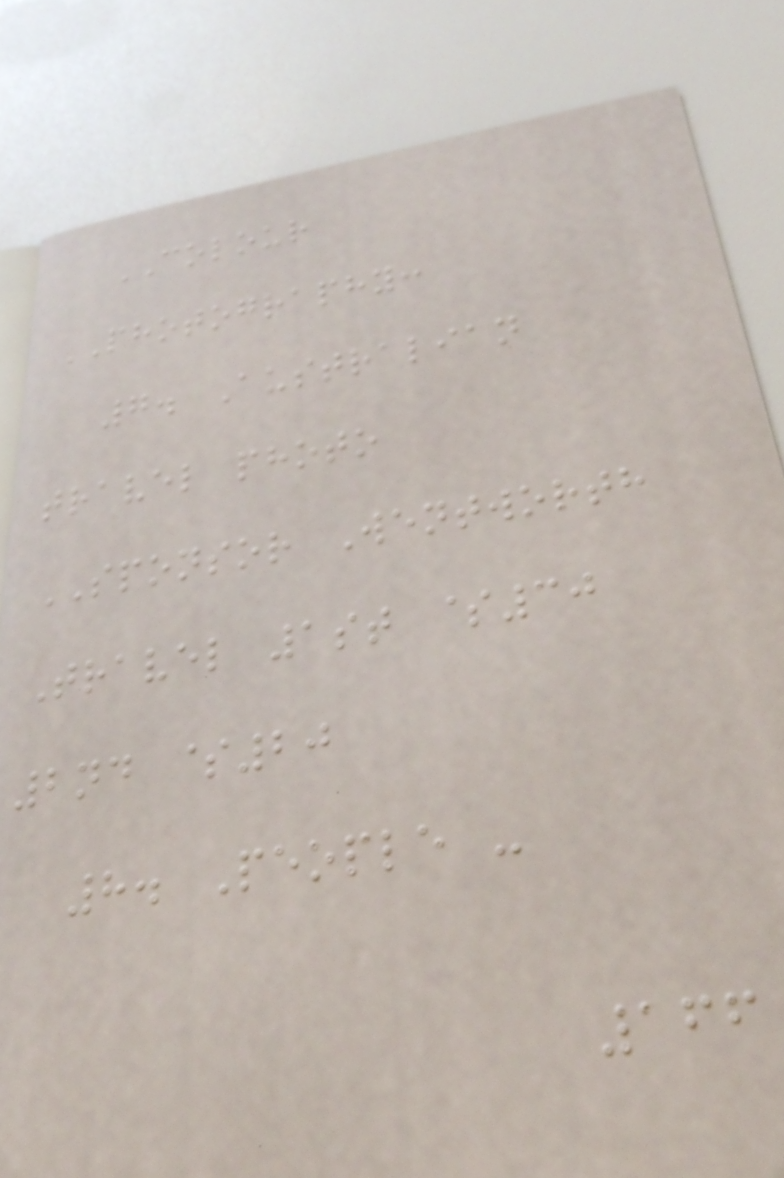COLOUR
PHOTOGRAPHY:
7. Australian
travel photo
SPONSOR Wentworth
Travel 1st $30
2nd $20
8. People -
166
